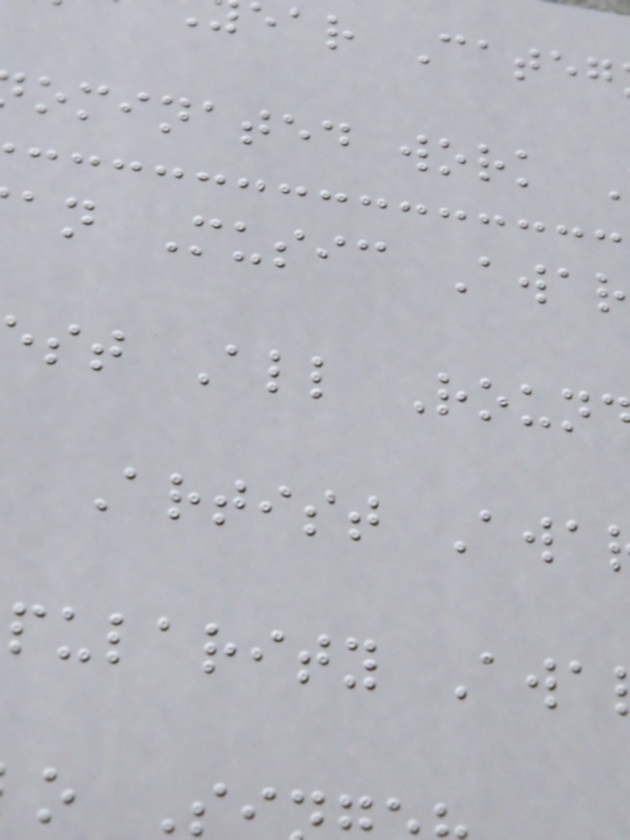ar Categ
ominated work
an Music Awar
st All Roun
Artist Awa
pularity Awa
o S
